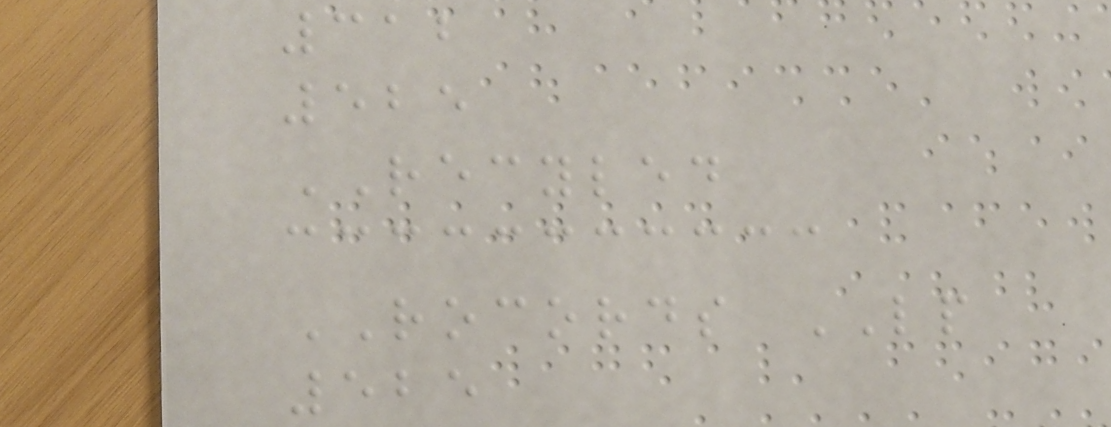312
525
RECYLED
ROCORDS LP
525
